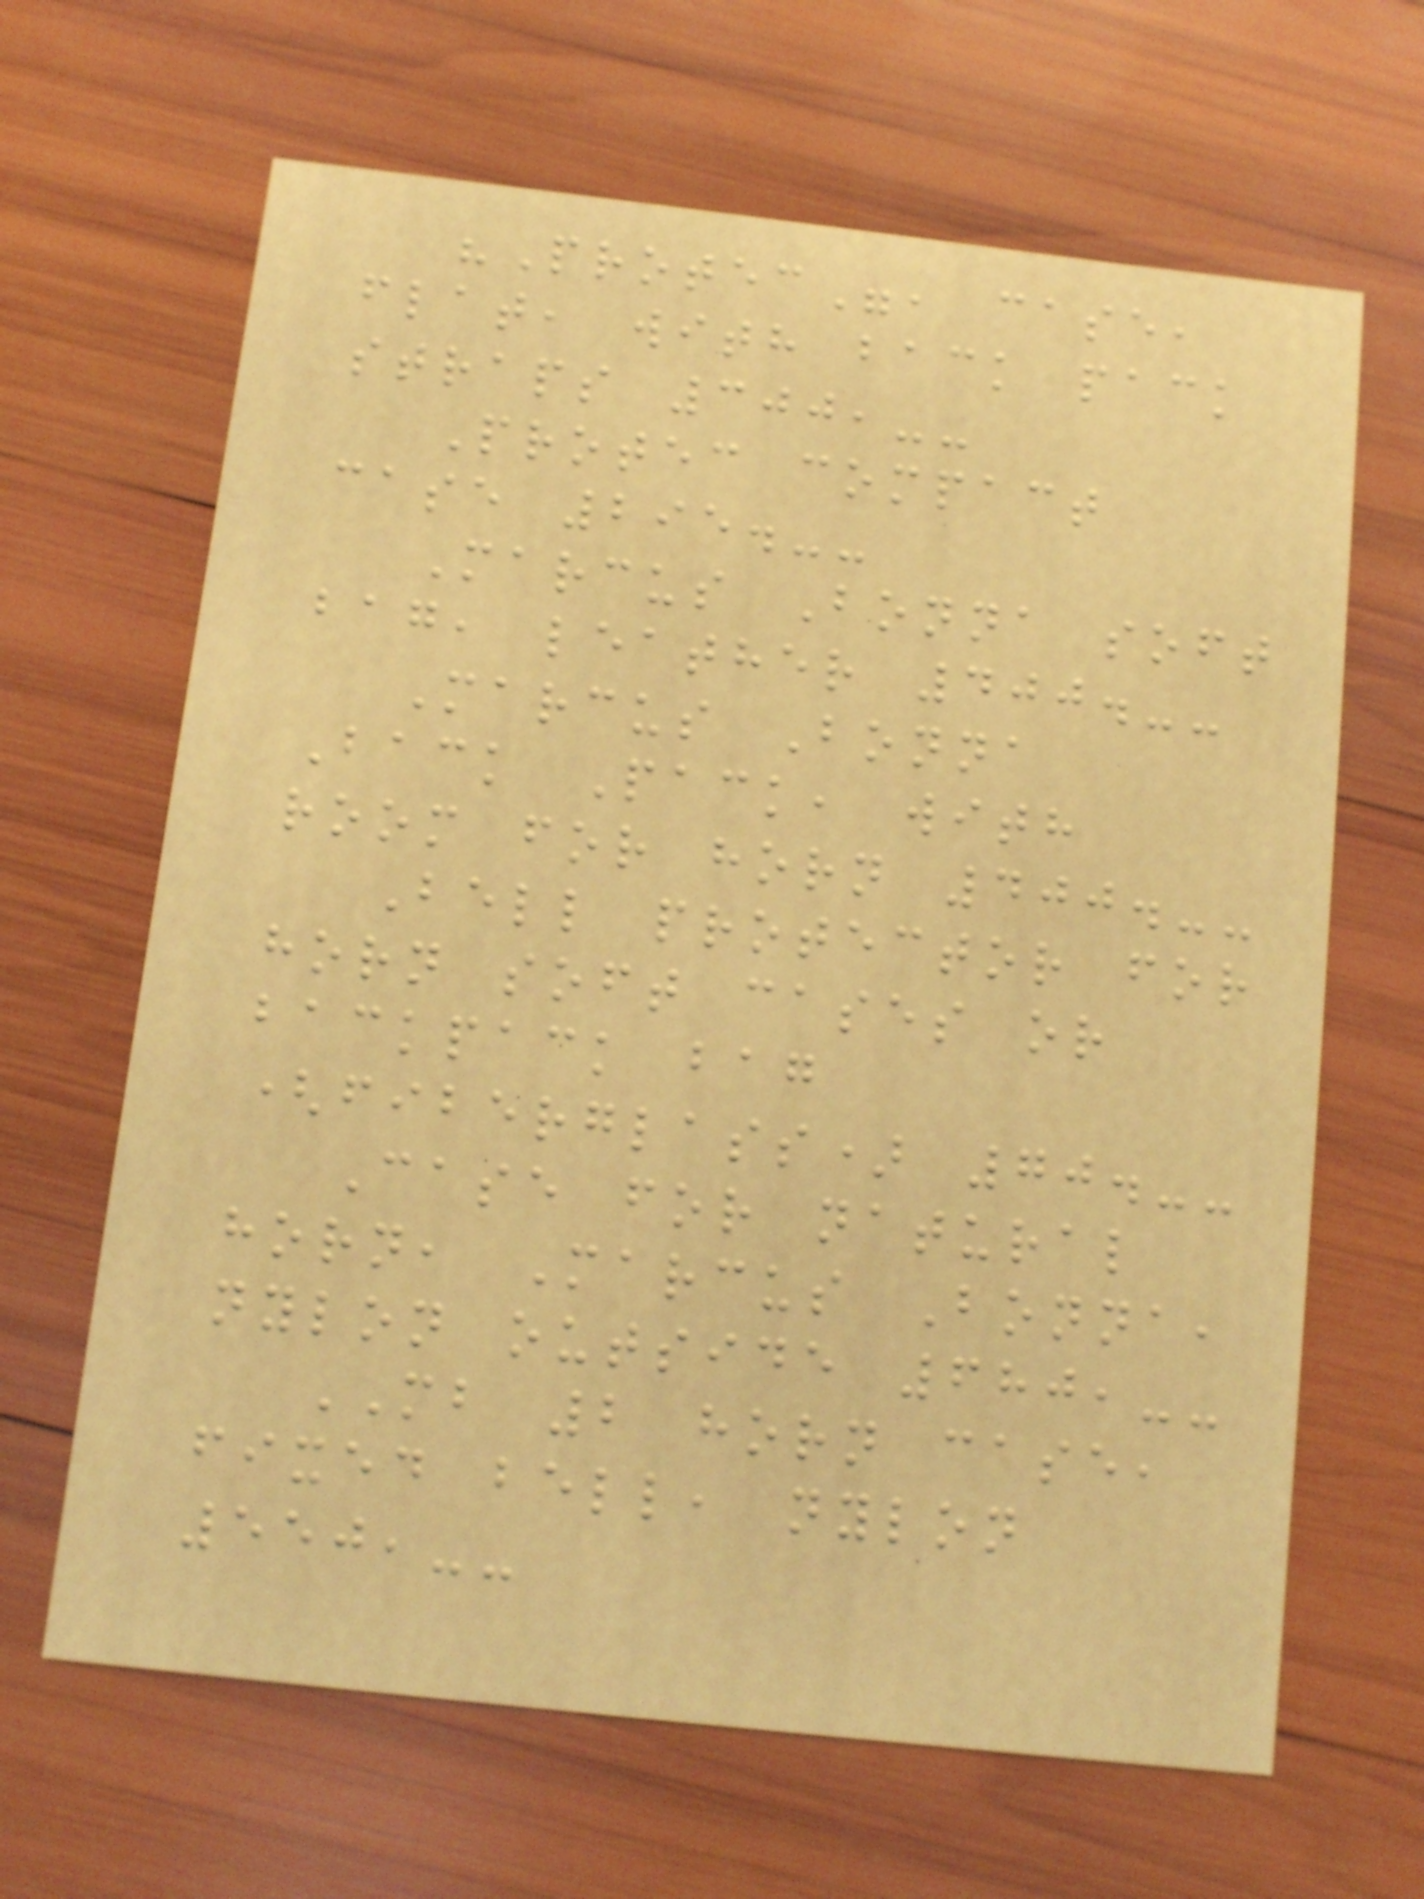"Protec", case,
flat, with back pack
straps 300,--
Protec compact
case 295.--
Marcus Bonna soft
bag, leather 400.--
Marcus Bonna
Back Pack, with
room for horn 400.--
Bell protector for
horn soft cases or
backpack bag
(fiberglass) 70.--
Case for natural
horn, Marcus Bonna,
nylon outside 680,--
MB 2 horn case,
fixed bell, nylon
550,--
